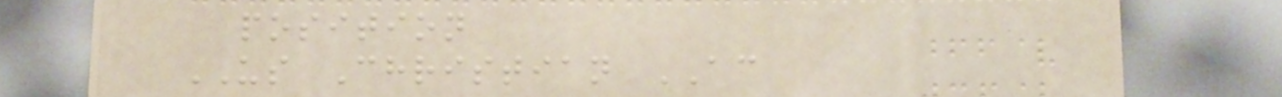position
US Christian AC
